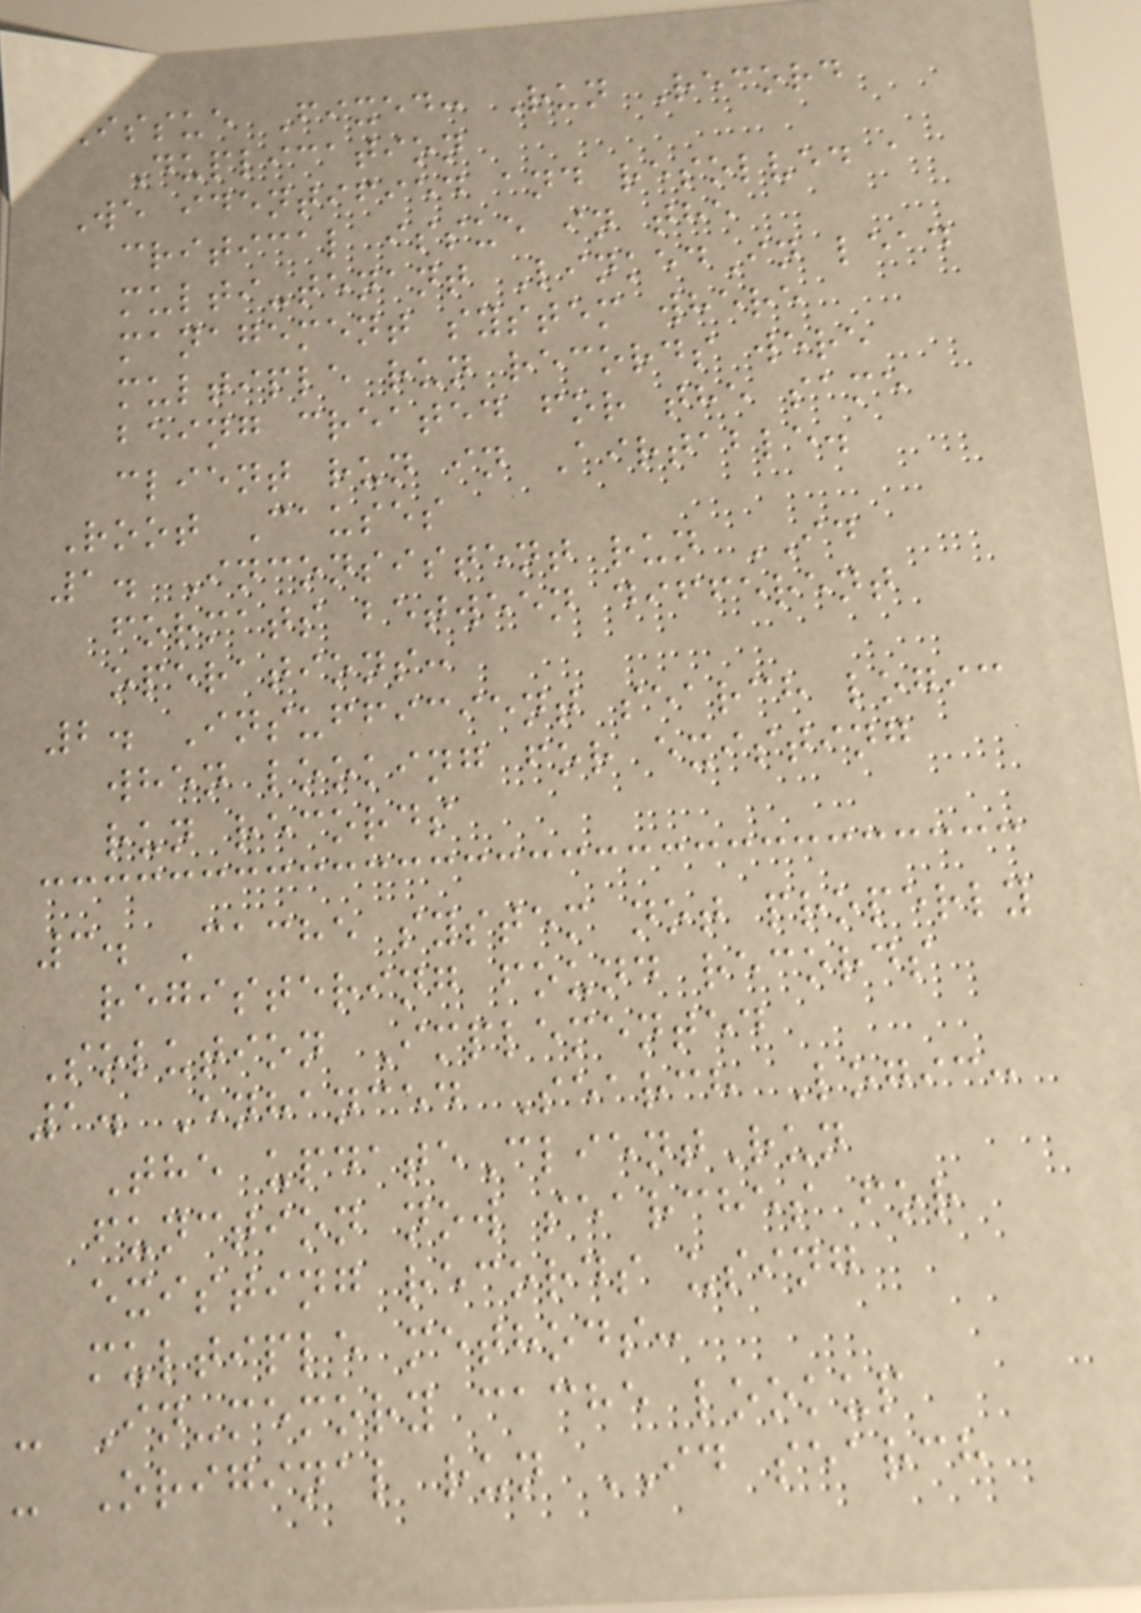Issue Fixed: Run Record
Duplication
We identified and resolved a
critical issue in the
multi-tenant LinkedIn lead
management system where
multiple run records were
being created for the same
client run in Airtable.
Root Causes
1. Inconsistent run ID
formats between different
operations:
2. Insufficient search logic
when looking for existing
run records
3. Cache system not properly
registering found records
Solution Implemented
1. Enhanced Search Logic:
The updateClientRun
function now searches for
existing records using
multiple methods:
- In-memory cache lookup
- Original run ID search
